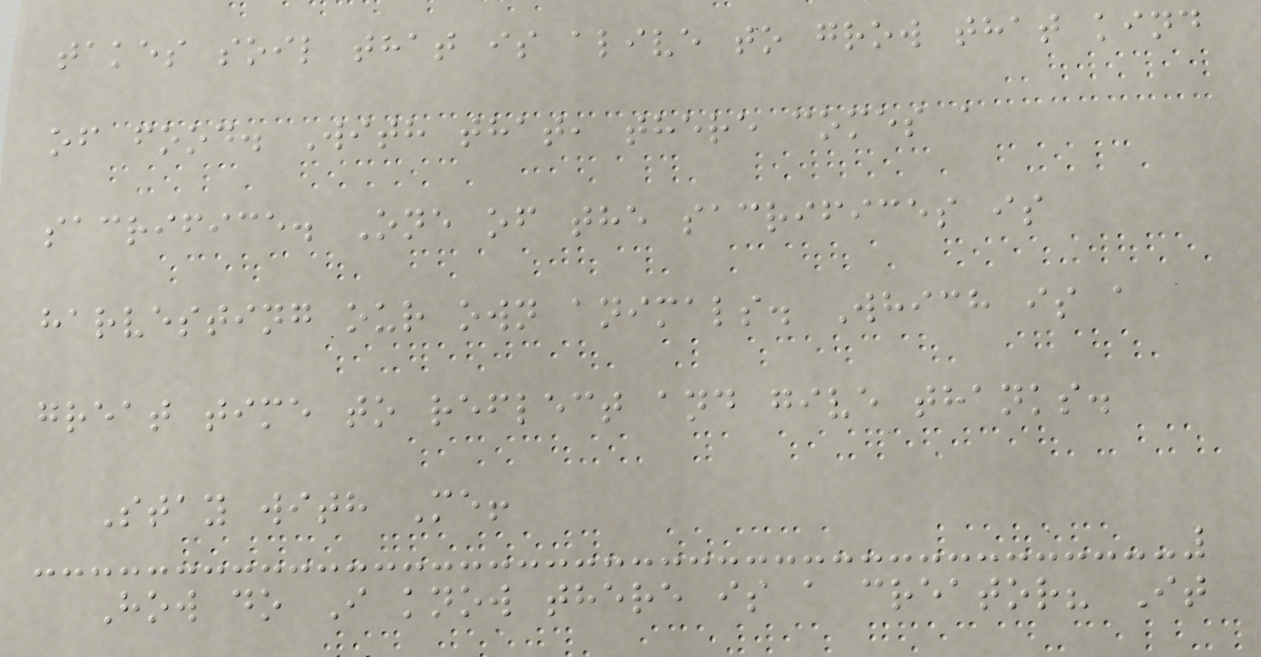takes soil that is alive to grow that kind
of food. With that, there comes a
sacrifice. One of the sacrifices is
harvesting our own animals. Which is a
great time to reflect and give thanks.
Stay with Me!
How do I know there is a creator? It
